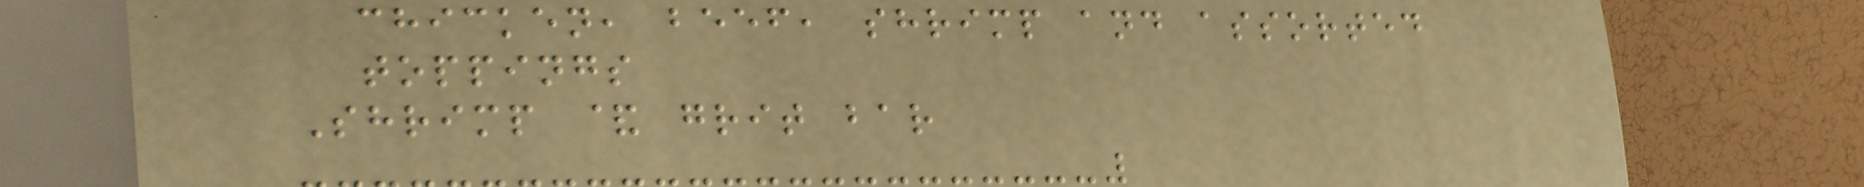chicken, beef, shrimp and assorted
toppings
Shrimp & grit bar
